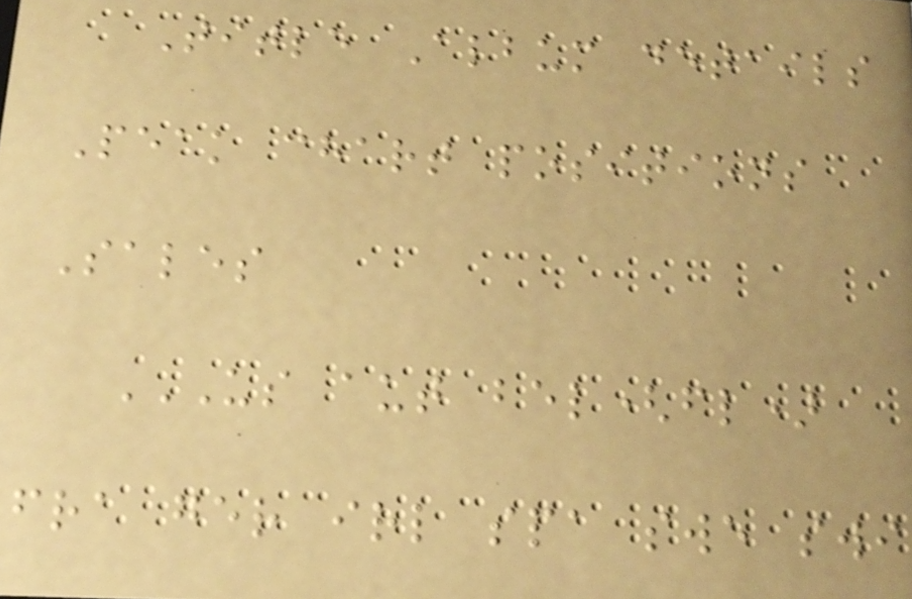Title Album details
Peak chart positions
Sales
US AUT BEL(FL)
FRA GER IRL SPA SWE SWI
